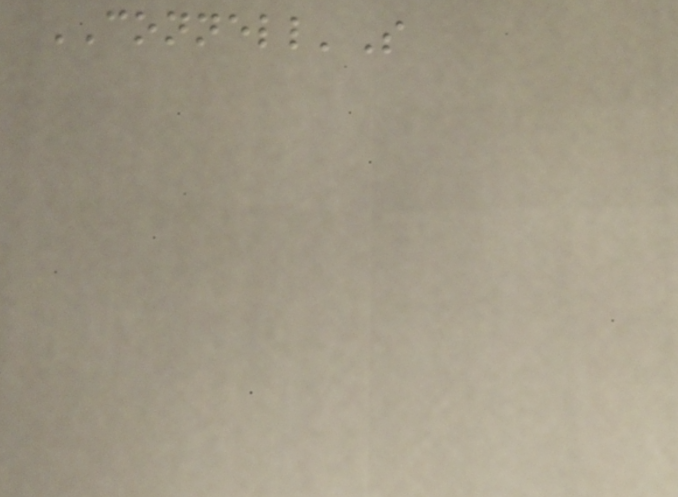CONNELL'S
